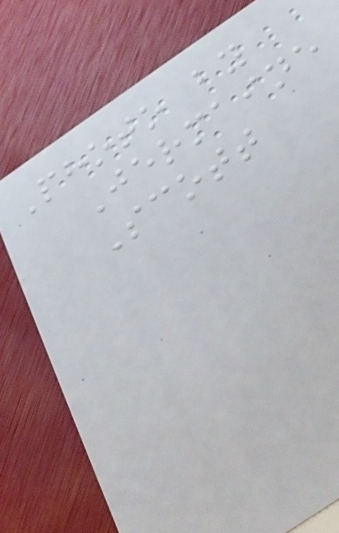Photo by
Jermaine
Scott
